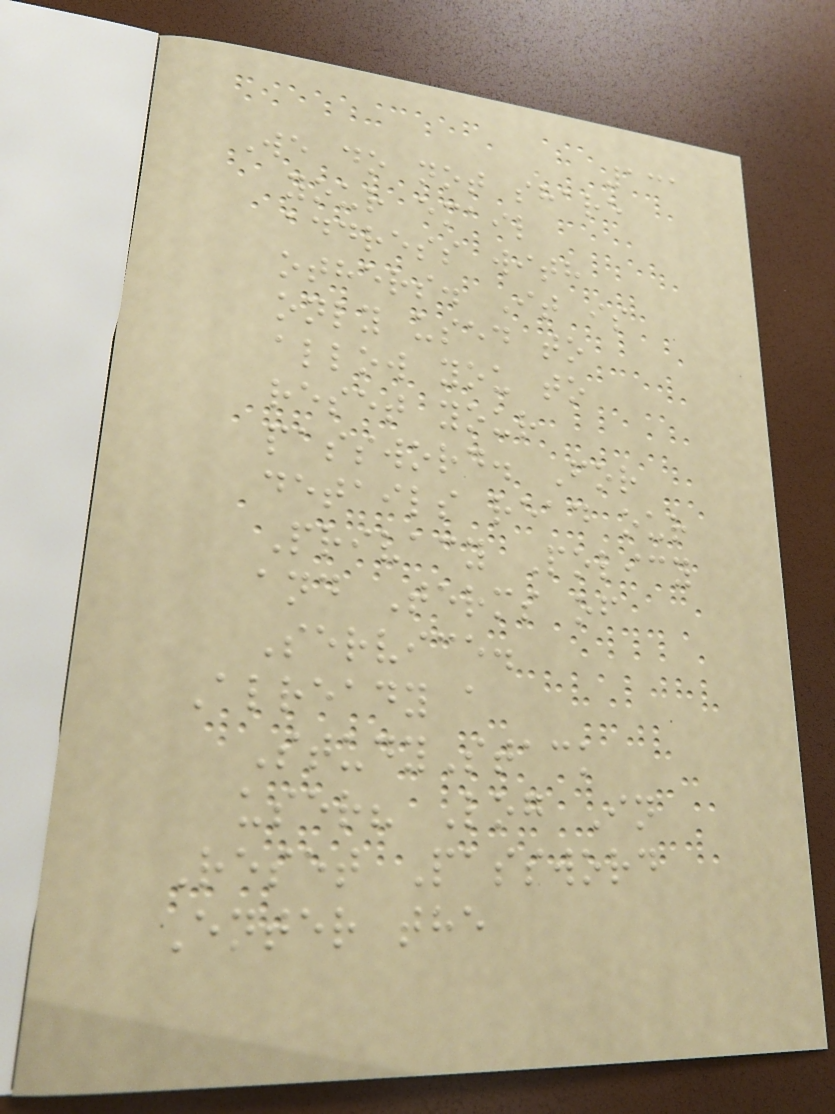131
We do not share
your email
address with
others. It is
only used to
allow you to
reset your
password. For
details read our
Privacy Policy
and Terms of
Service.
Already a
StudyStack
user? Log In
Reset Password
Enter the
